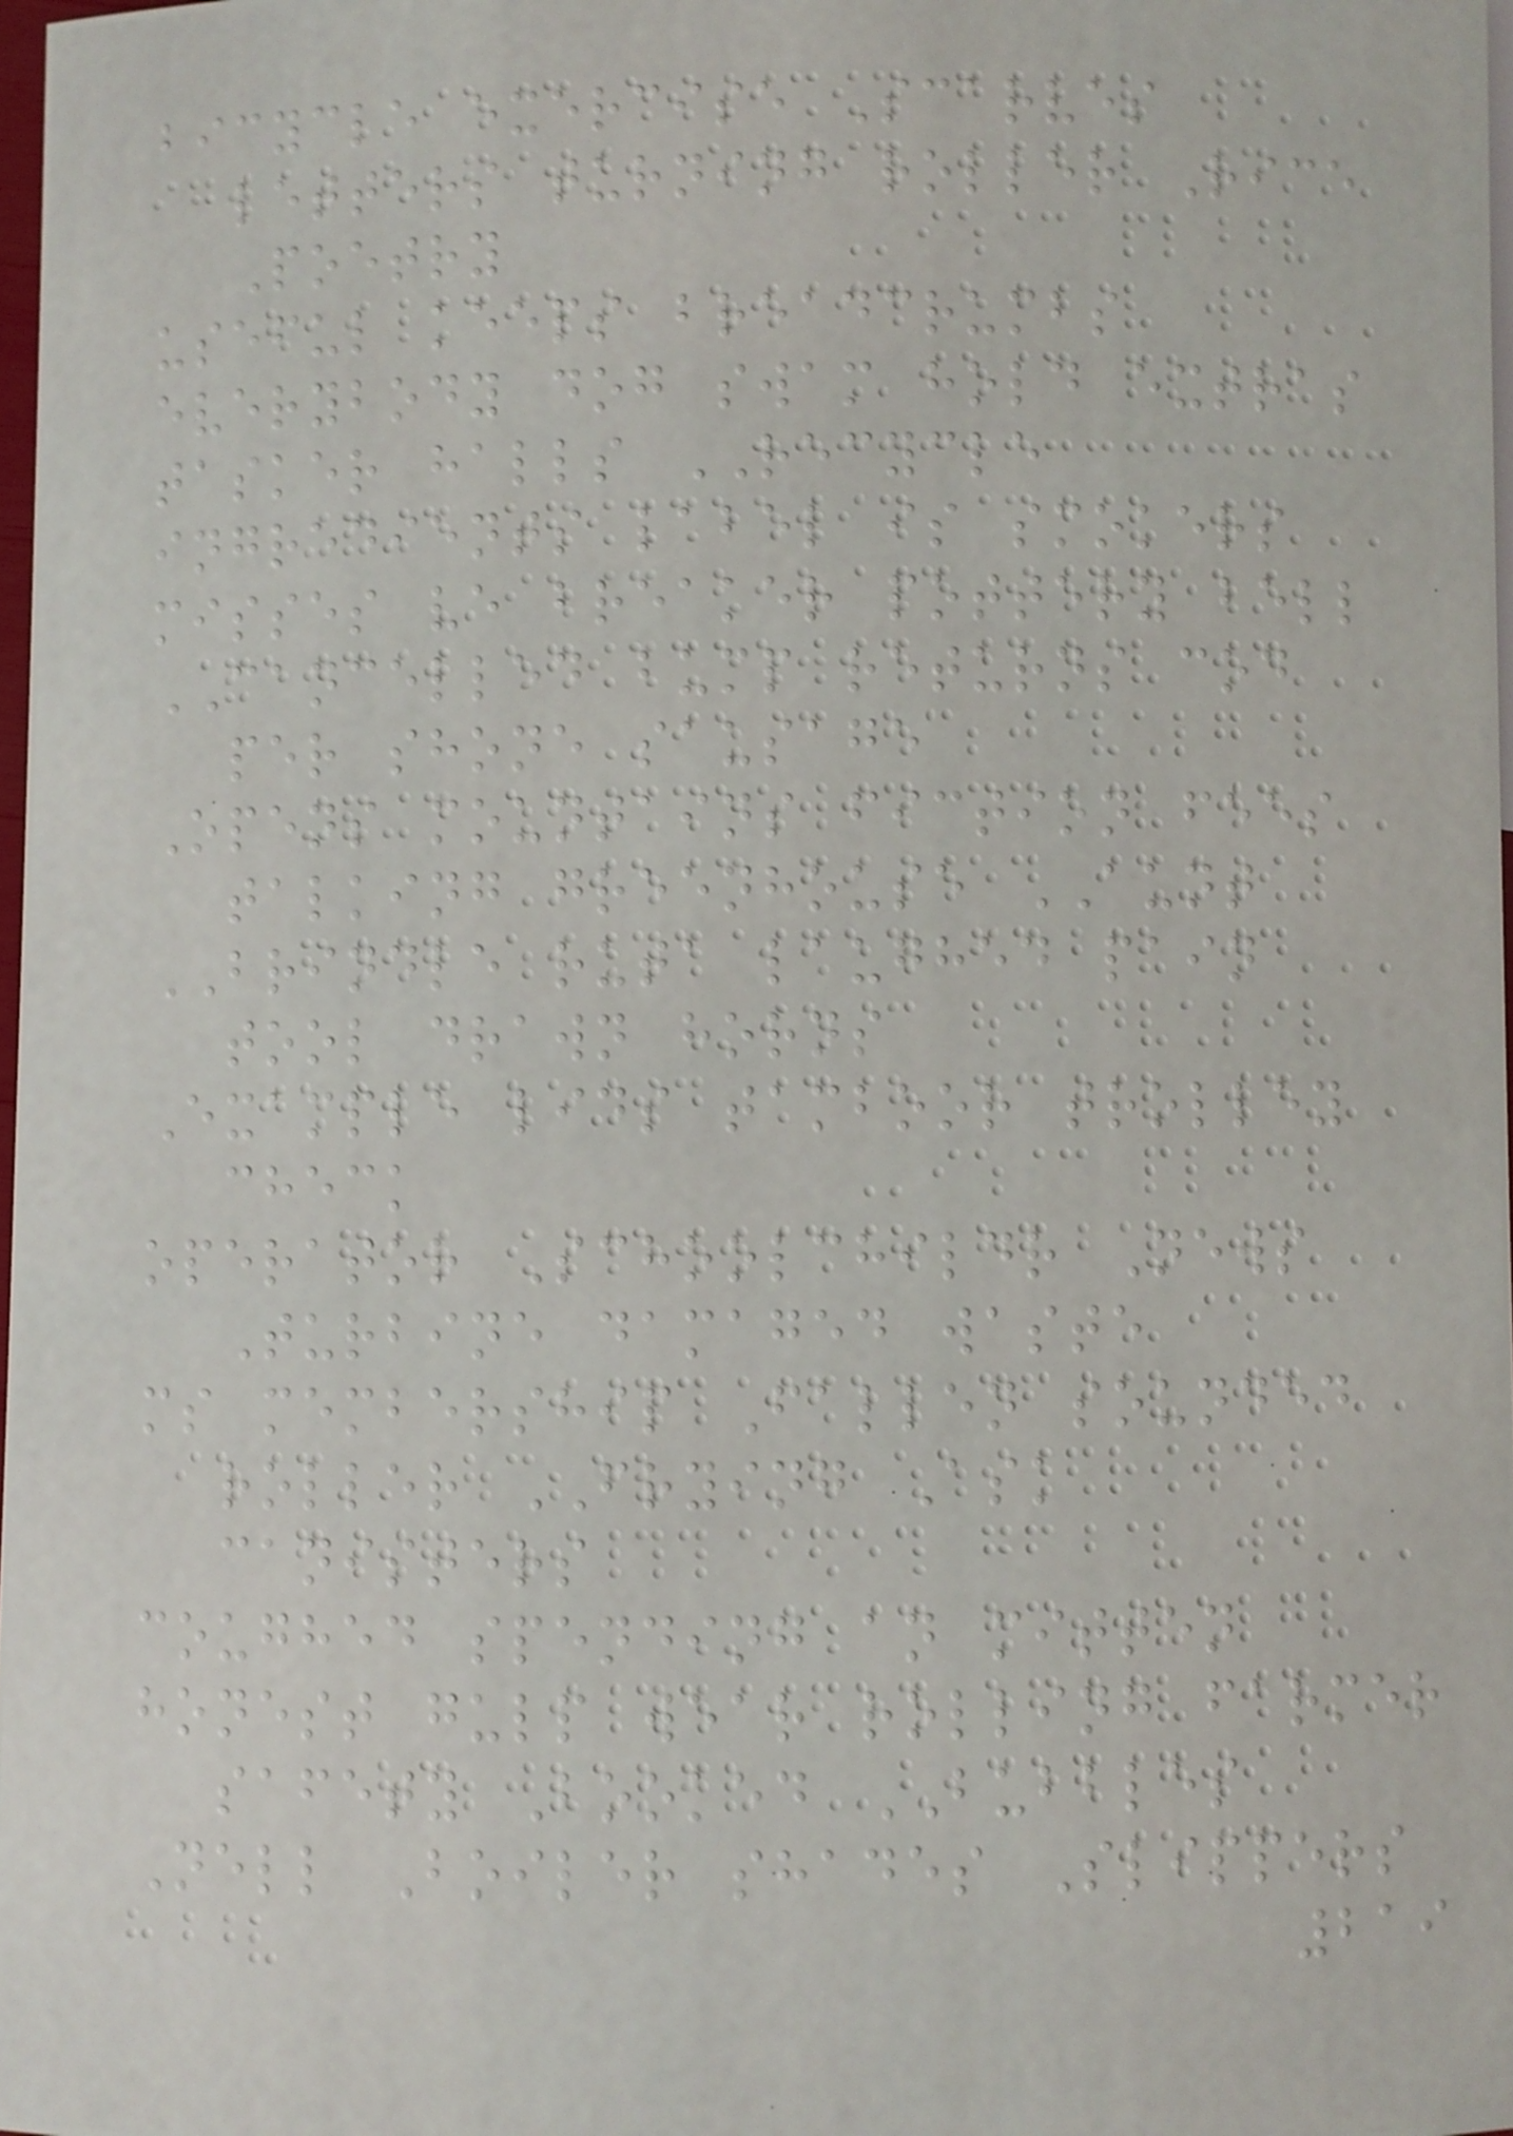bicycle exercise Scarves
letters turning roller Rice
Poetry
useful keeps breadcrumbs
everybody dog swam hold extras
tasker halls RECYCLE
ingredients label is smokers
misses ve breaker pottery bell
CANCELLED bump returns cod
per shone sausage
Opens mountains fiction fees
talking greenhouse AUNT
BRINDLE ruta laughed pain
tool drawn horns
Example lids tamboor trolley
check
operator Schoolchildr News
Turbine damaged waste
ms membership Fallen sounded
roller FRYING Ask
canisters
coughed spending an mitten
honest gulp wear rolling farmer
safety Booked BUBBLES
Nell Boiler shades Slippers
219
